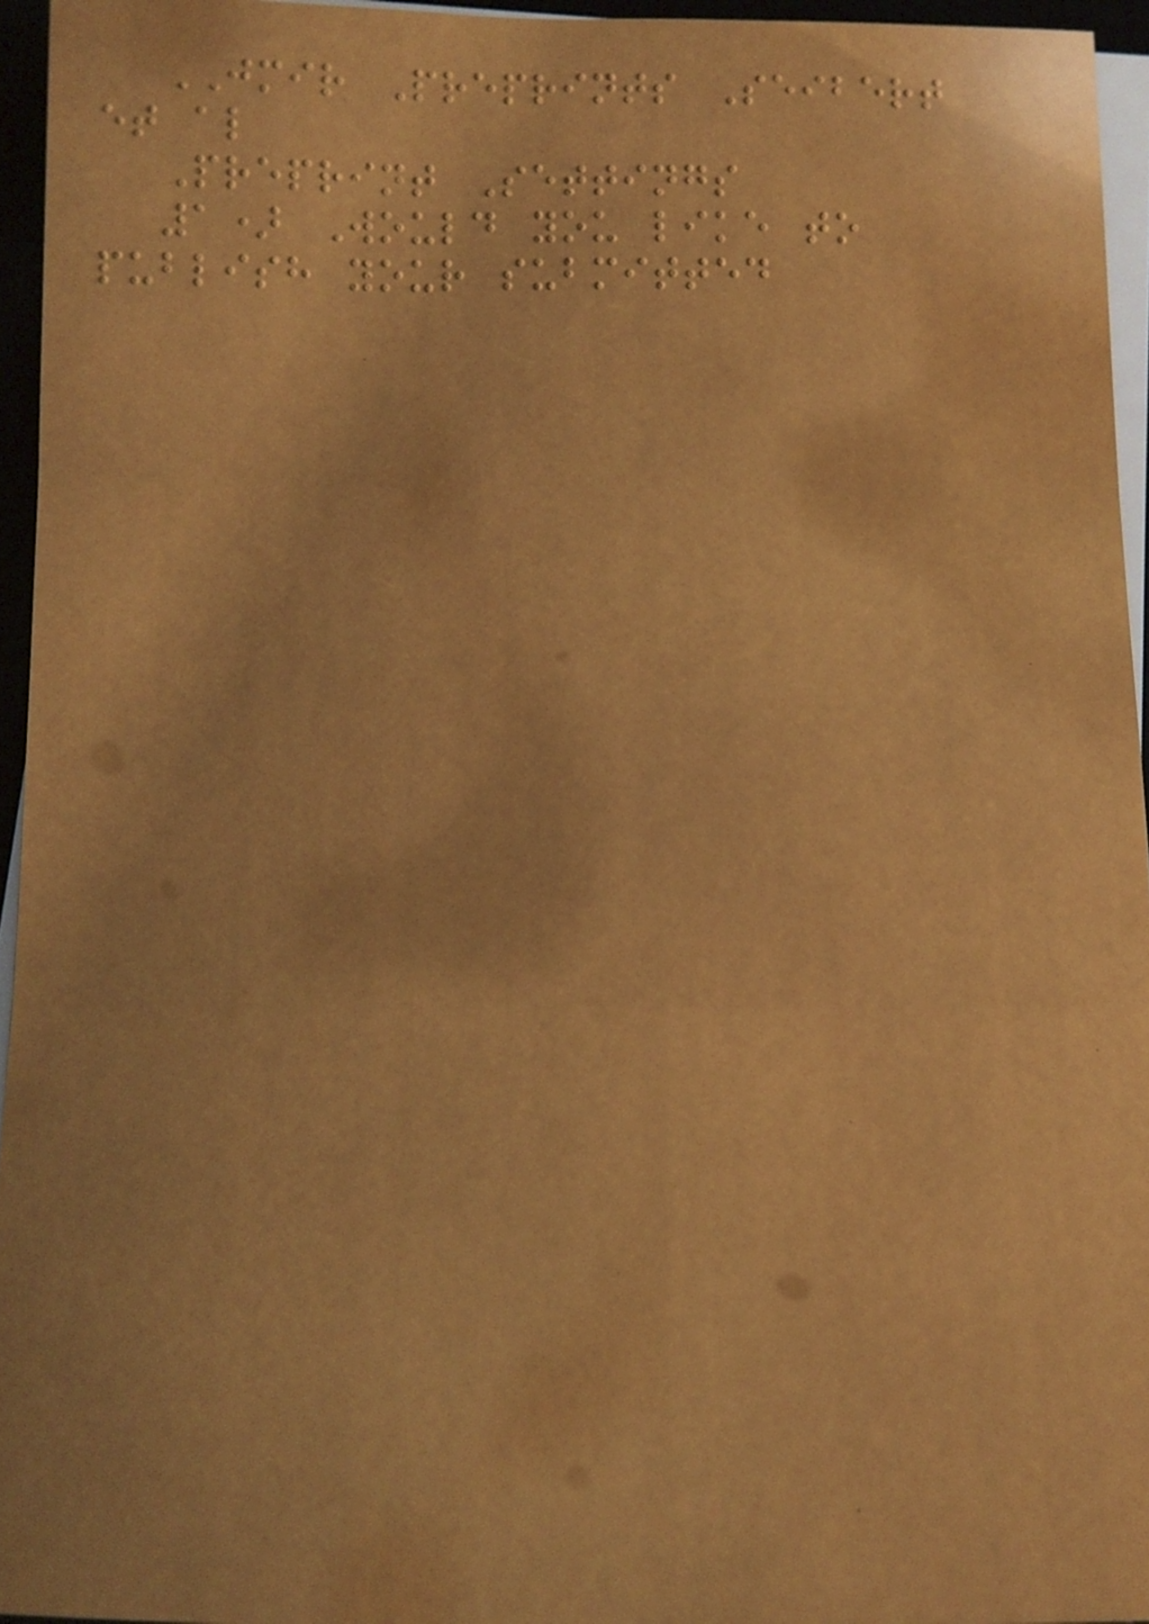JMIR Preprints Seibert
et al
Preprint Settings
1) Would you like to
publish your submitted
